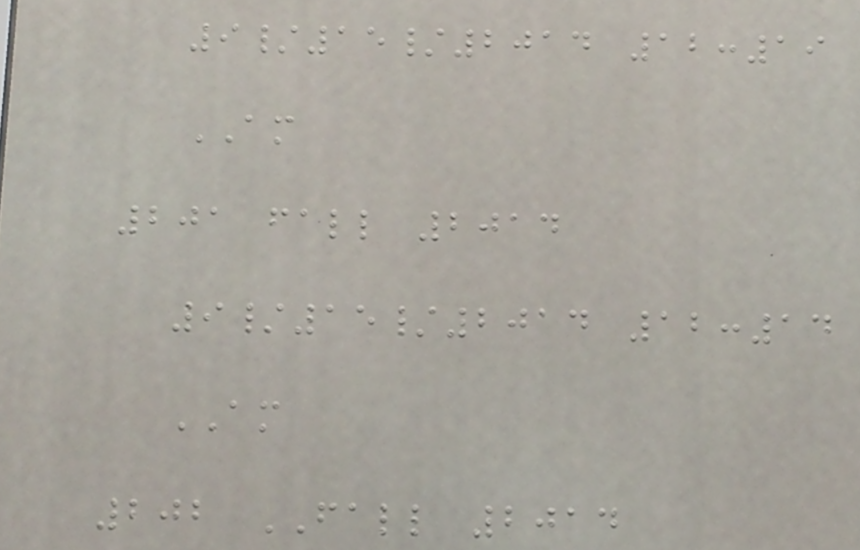9/15/2014 12:19
AM
201 fall 2014
9/15/2014 12:14
AM
202 FALL 2014
